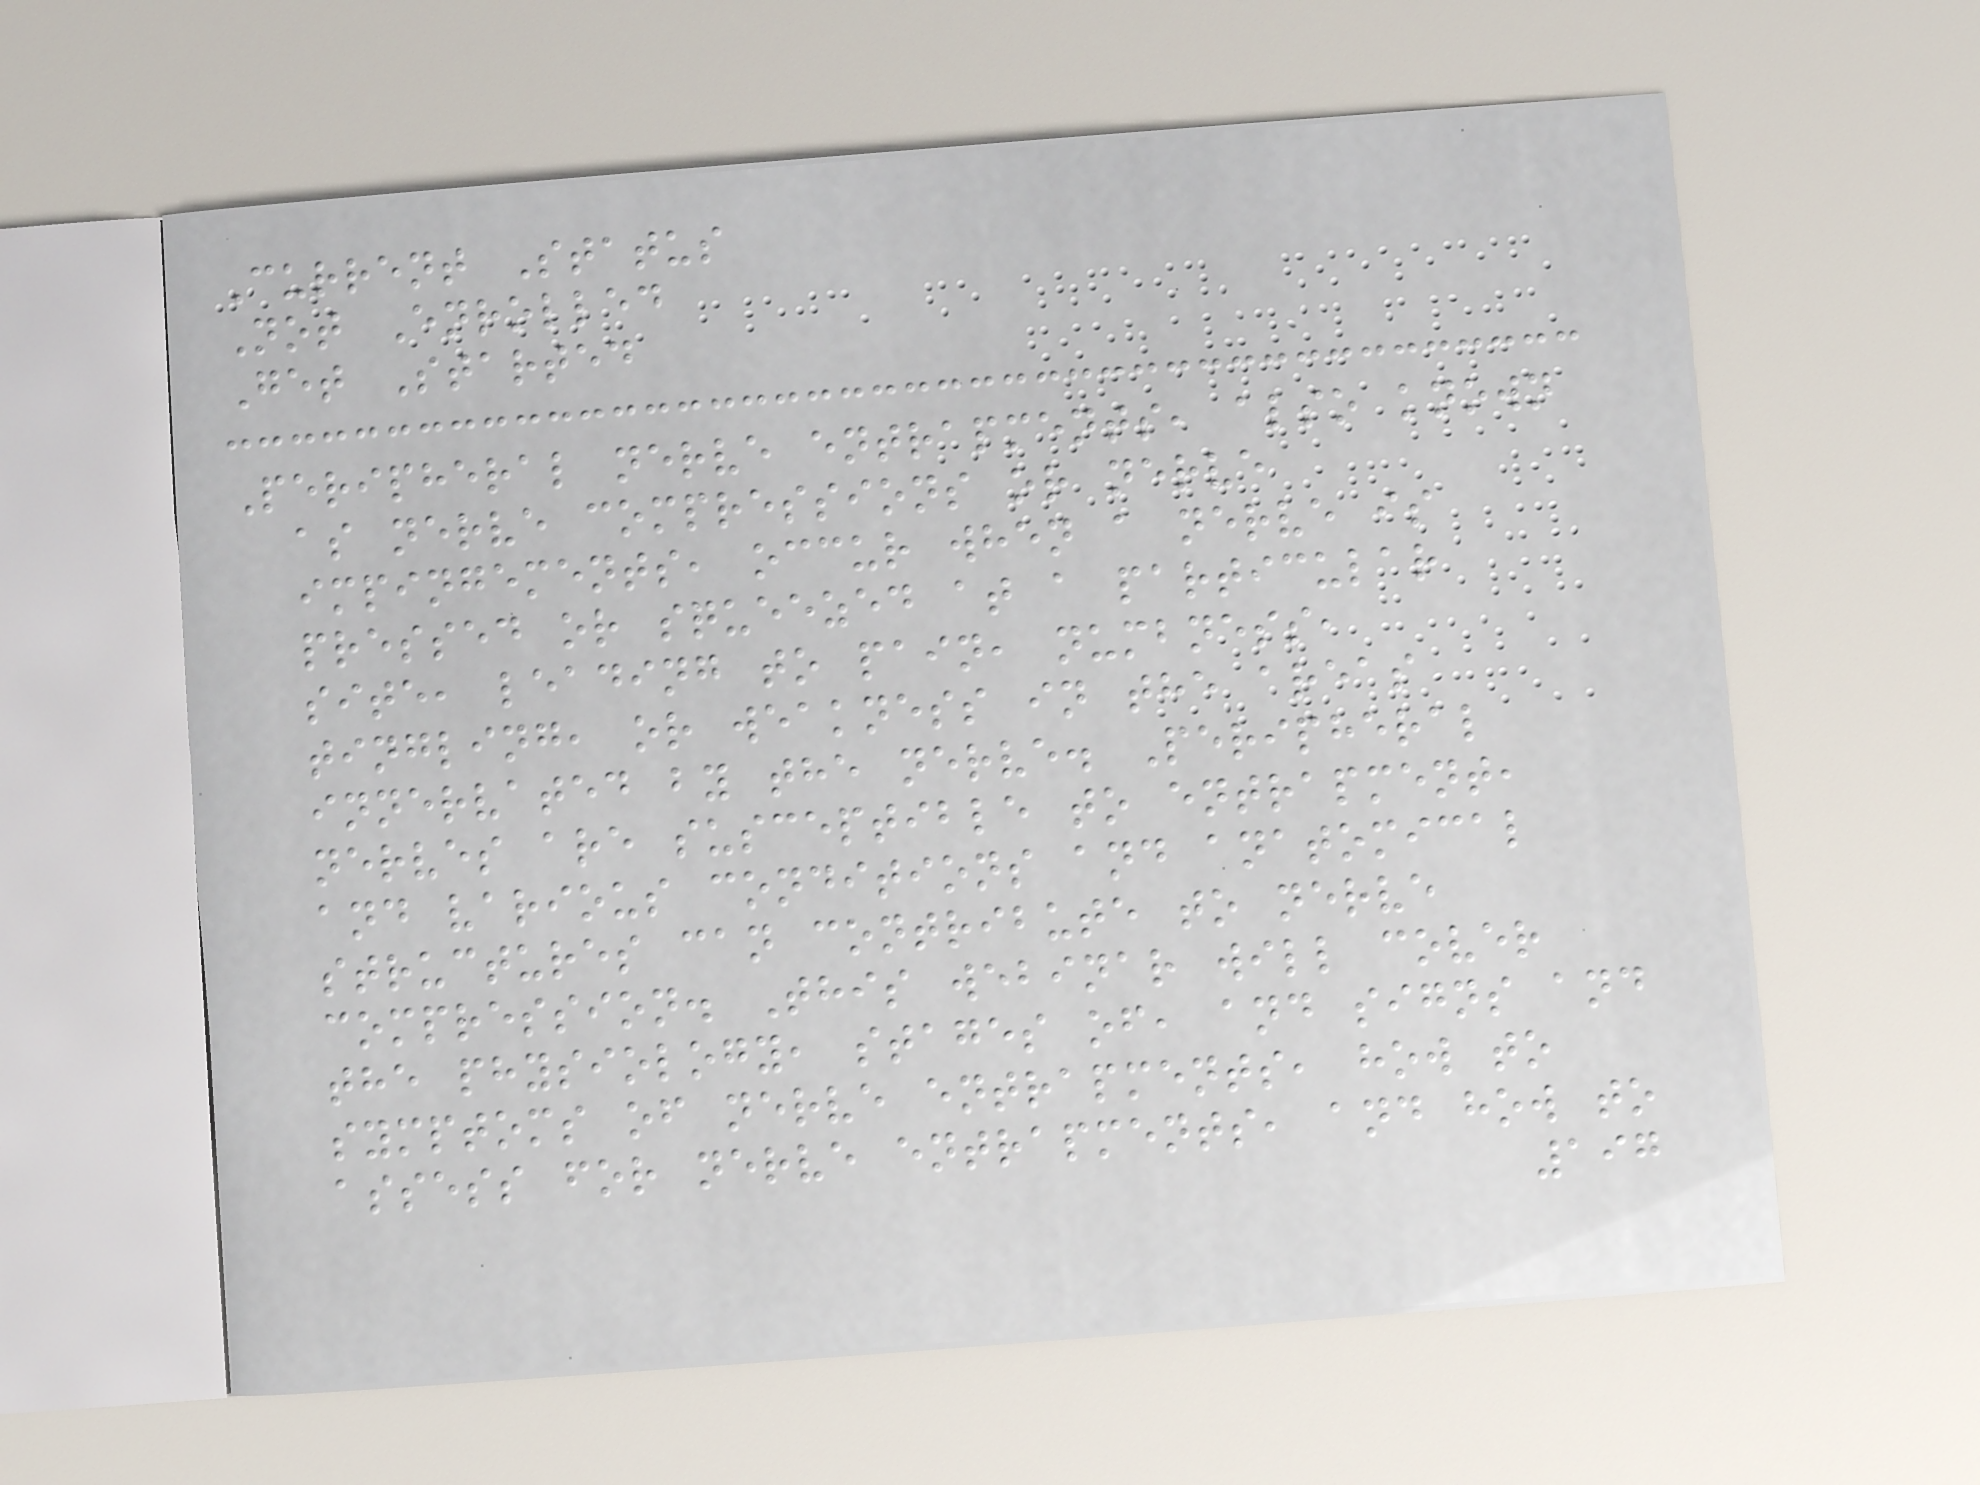Current Status
Not Enrolled
Get Started
Peripheral nerve entrapments, also known
as nerve compressions or nerve
impingements, occur when a nerve is
pressed or squeezed at a particular
site, leading to pain, numbness,
tingling, or weakness in the areas
innervated by the nerve. Peripheral
nerves are susceptible to entrapment,
and various conditions and anatomical
structures can contribute to nerve
compression. This webinar will cover
the physiology, stages of, and signs and
symptoms of nerve entrapments, how to
assess for nerve entrapments, and how to
197
